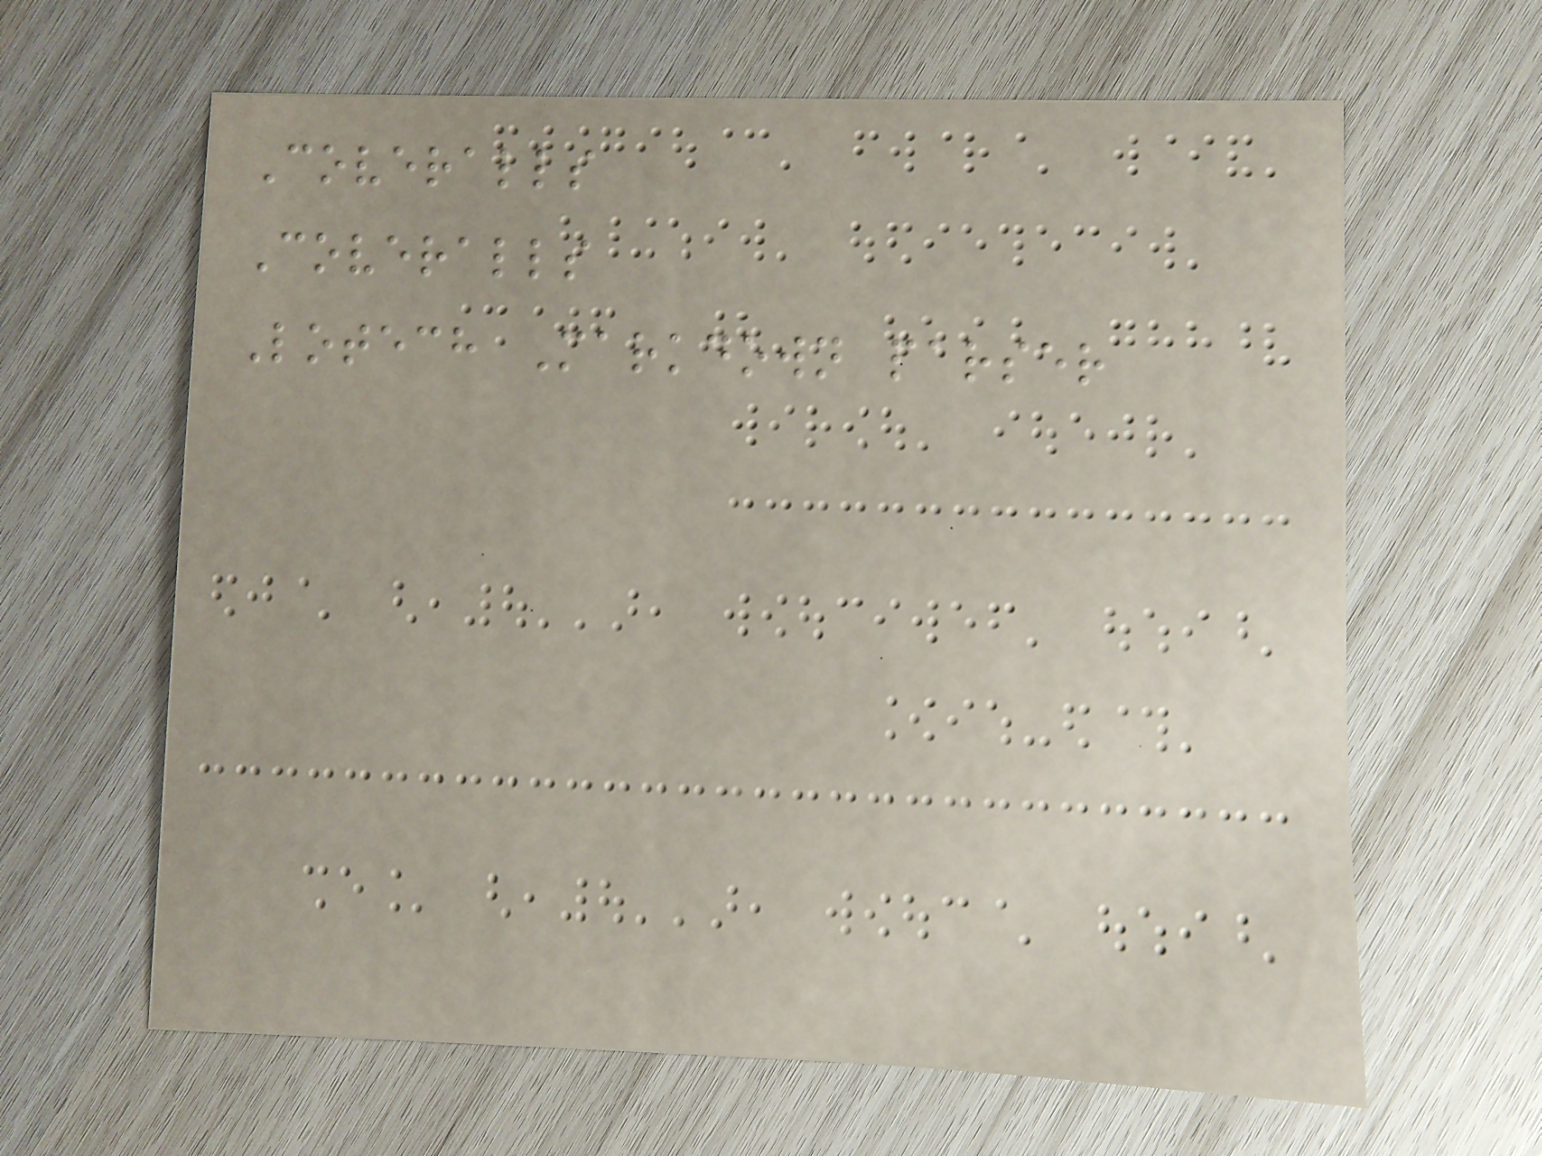Coveralls
Coveralls
Lotech Markdown parser
